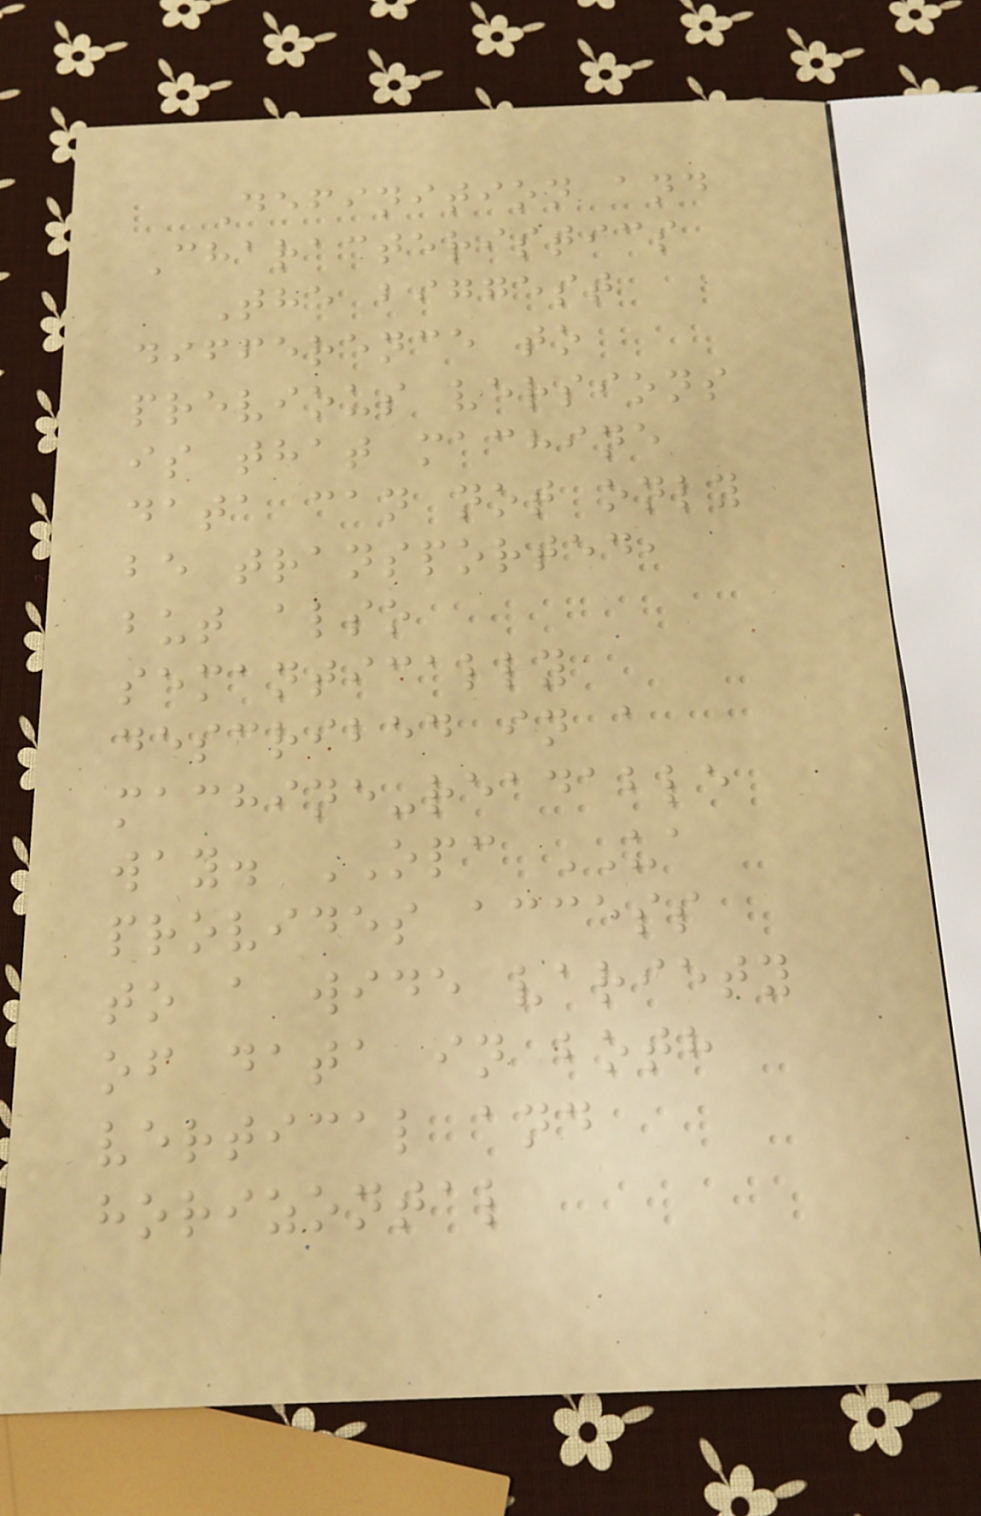Definition and
Characteristics
The biggest
difference to
previous versions
is that machine
data can not only
be transported,
but also
semantically
described in a
machine-readable
way. OPC UA
provides access
to a wide variety
of data in both
vertical and
horizontal
